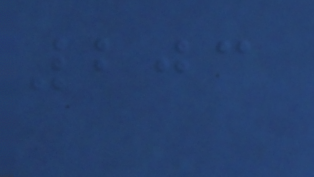203
